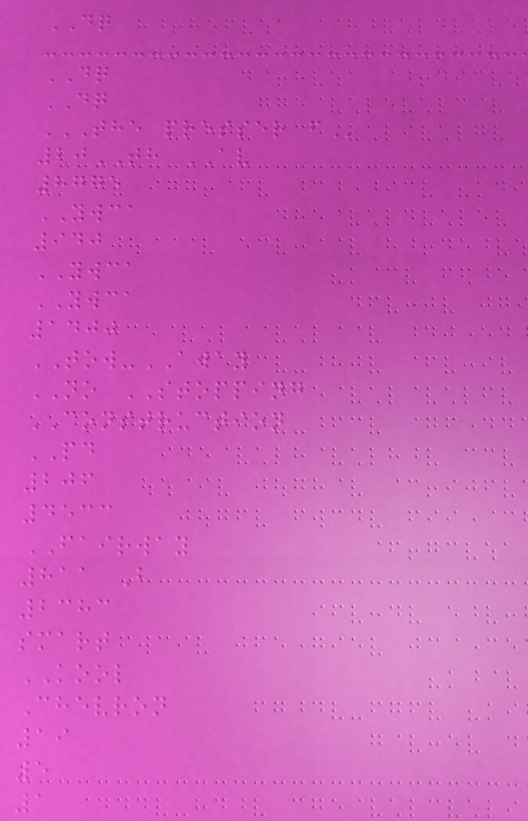DQ
DQ
DQ
THE PRESSER F
20TH AV
8775
YWCA
940
YWCA
YWCA
1400
TOW-AWAY
NO STOPPING
CONSTRUCTION
PD
206
4533
FAIRWAY
811 B
2383
smart
KOOL
Chevron
19
5
1
